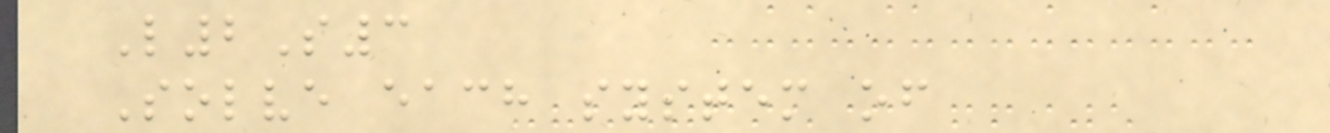L2S3
Solve each system of
